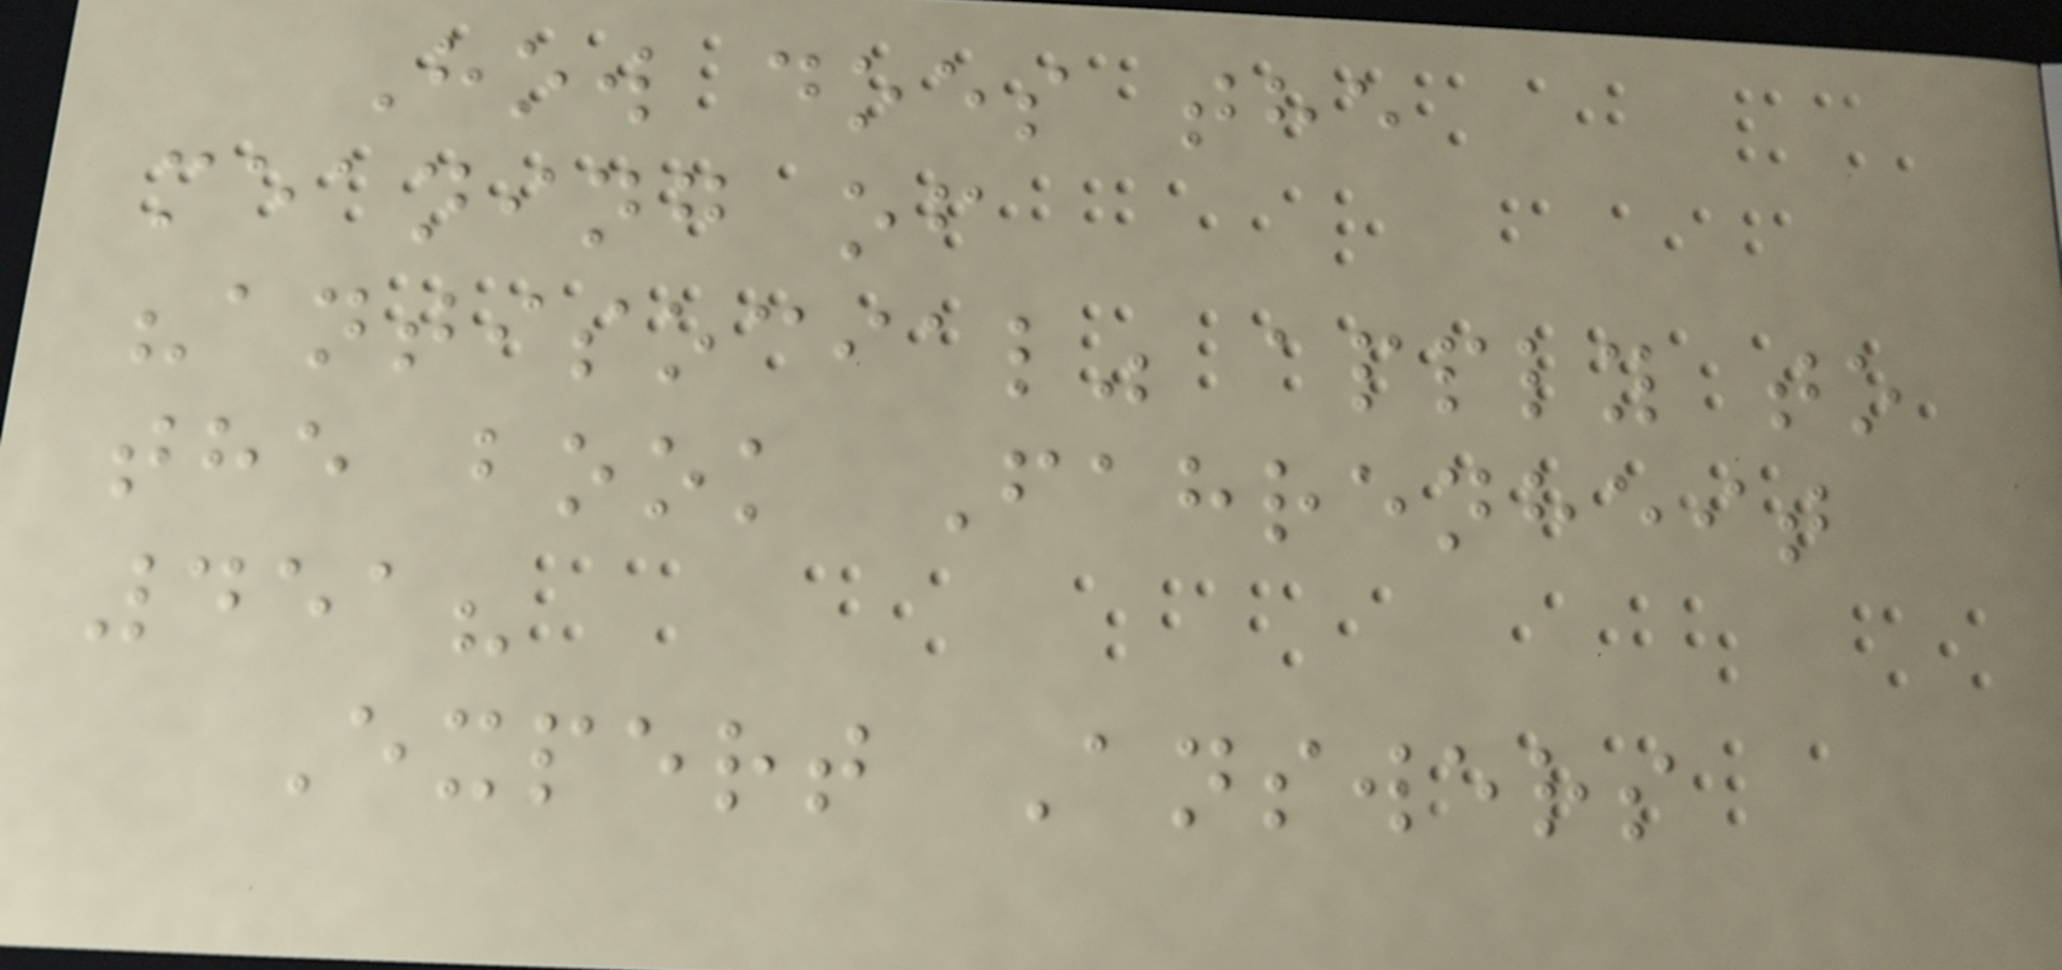How does the
meaning of
"antisocial" apply to
the book Fahrenheit
451?
Expert Answers
